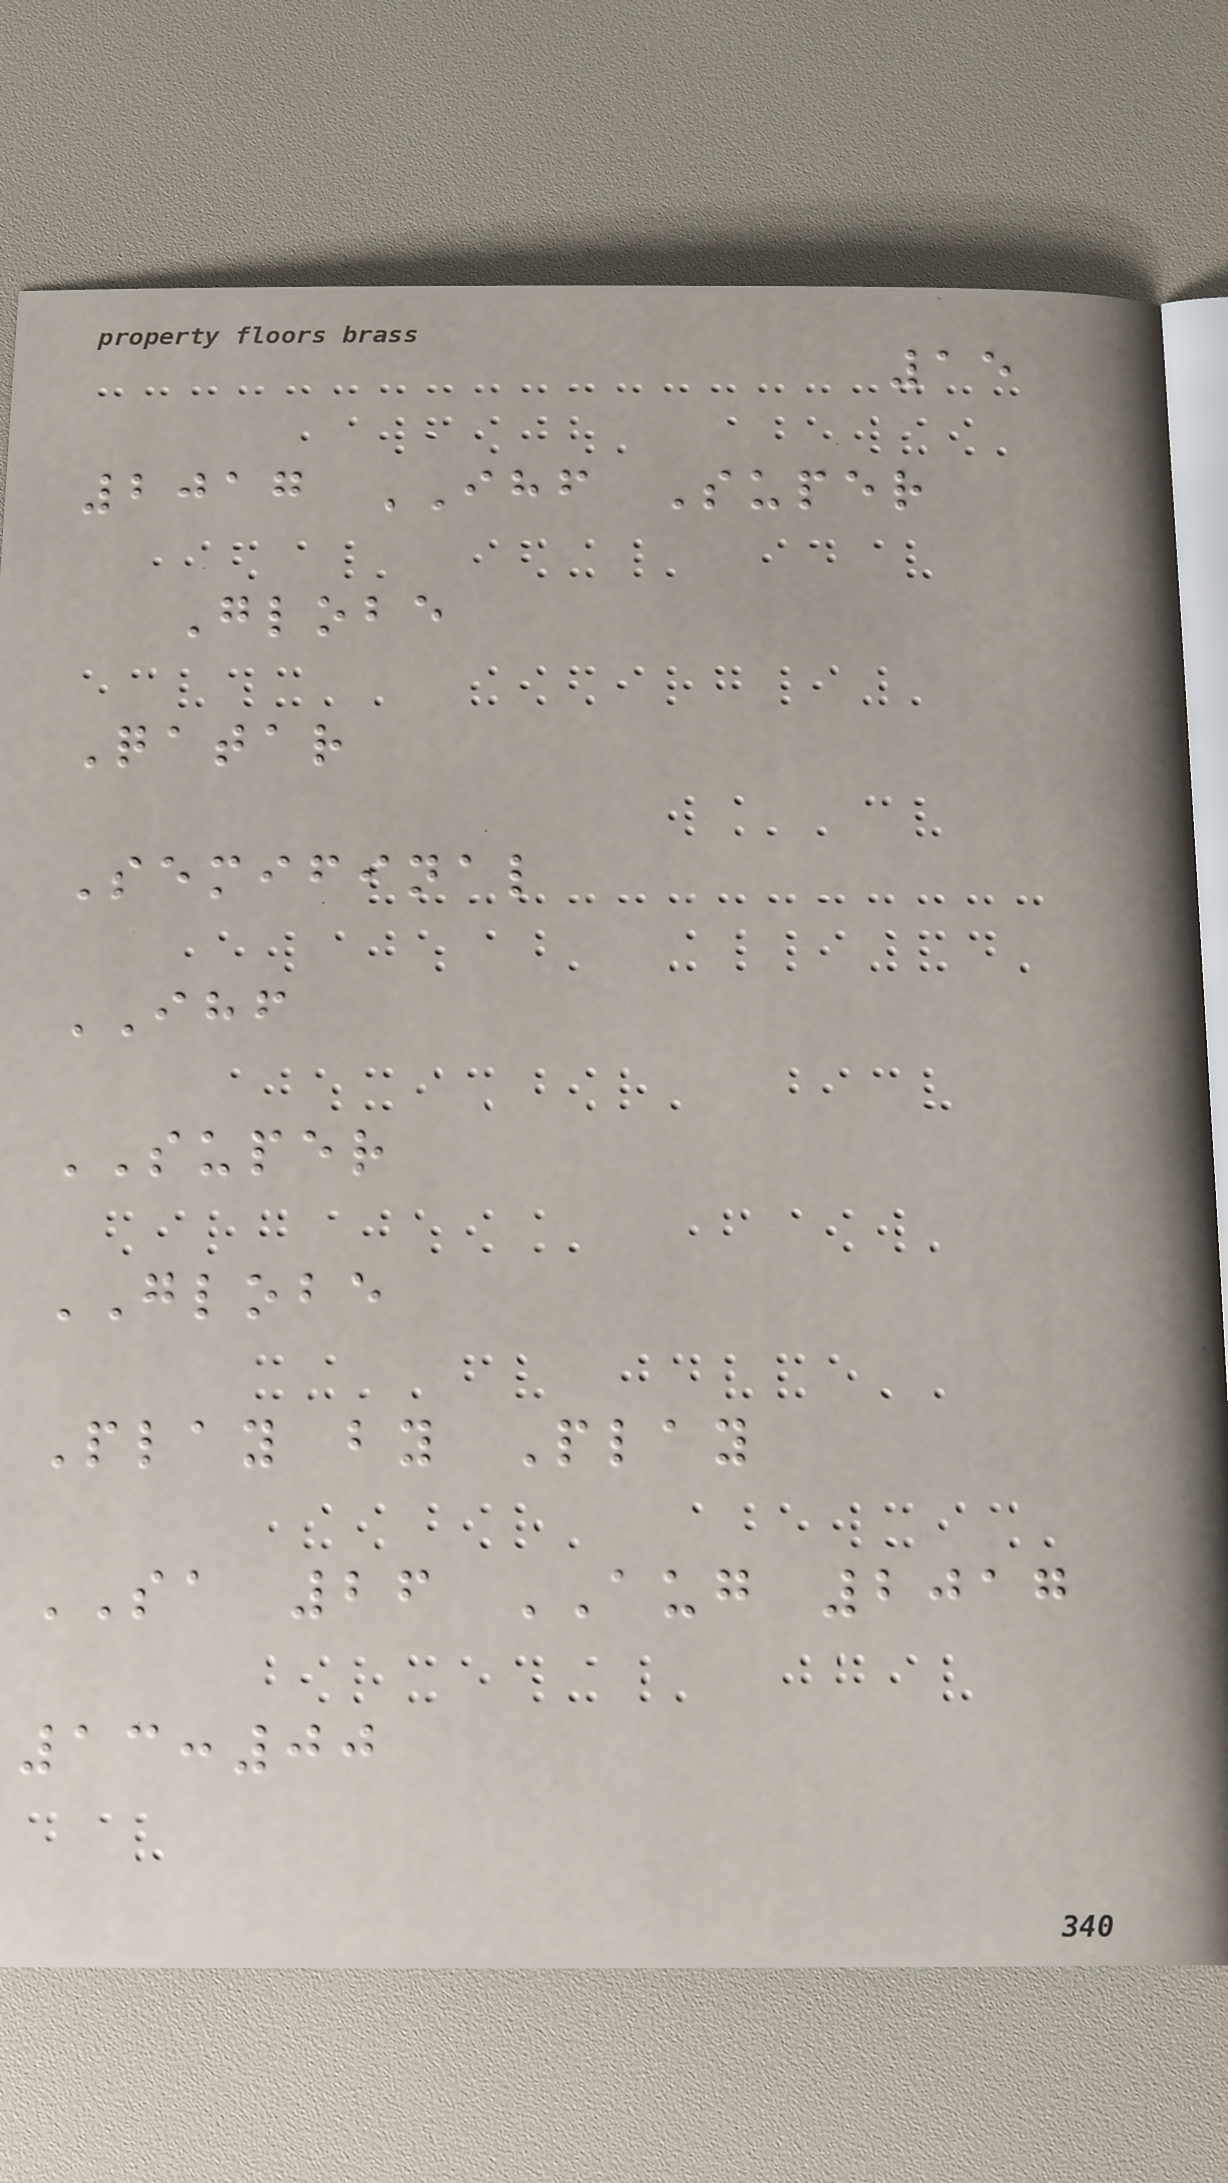15
2017 IHF Super
Globe
Qatar
Semifinal
IHF
SUPER
GLOBE
Play by Play
SA 26 AUG 2017
13:00
